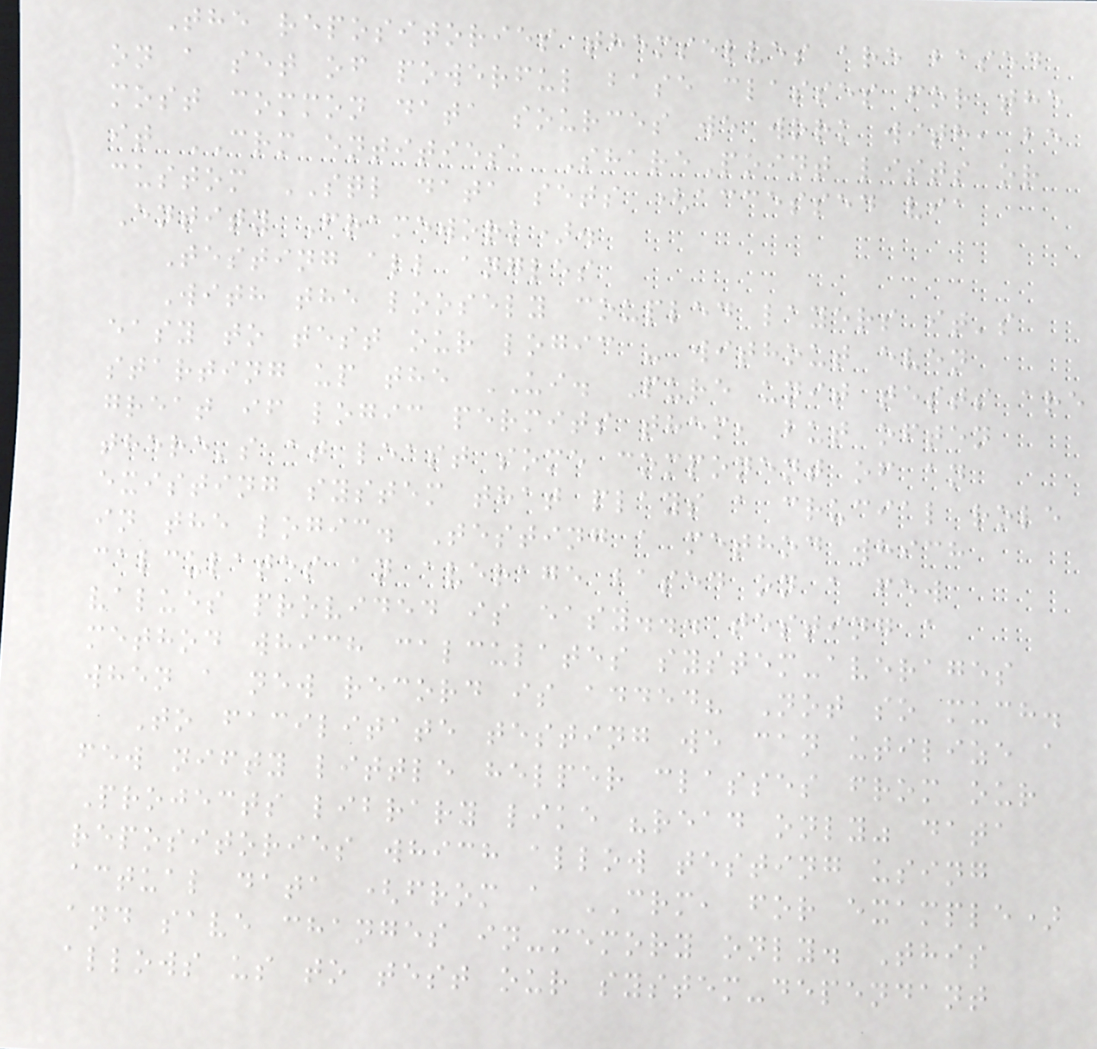The repositories themselves are based
on a set of powerful base classes for the
most common data sources we work with, be
it CRM entities, SharePoint lists or
custom SQL data sets (accessed via
Entity Framework).
Testing all angles
With the loosely coupled layers it's
easy to test our logic - without even
starting up the UI. Pure unit tests are
great if logic permits them, but often
there's at least some component of an
existing system that plays a crucial role
in the logic. Testing a method which
calculates an average based on a few
values provided is easy... testing a
method which calculates system-averages
when a new record is added? Not so much.
To facilitate testing we can utilize a
few nifty little helper classes from our
Projects library like "read only" data
repositories which allow testing using
actual data (from a CRM, for example)
and save changes in-memory only. This
allows us to test our system-dependant
